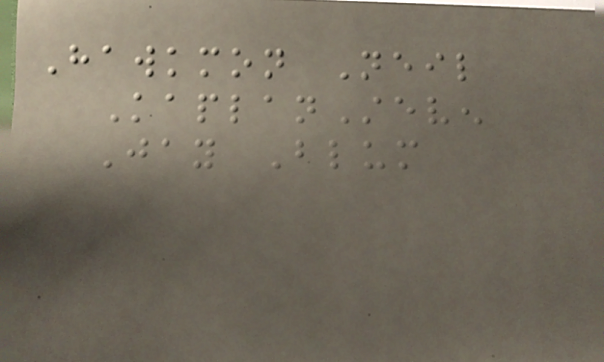Hawkmon Neil
KaplanSteven
Jay Blum
